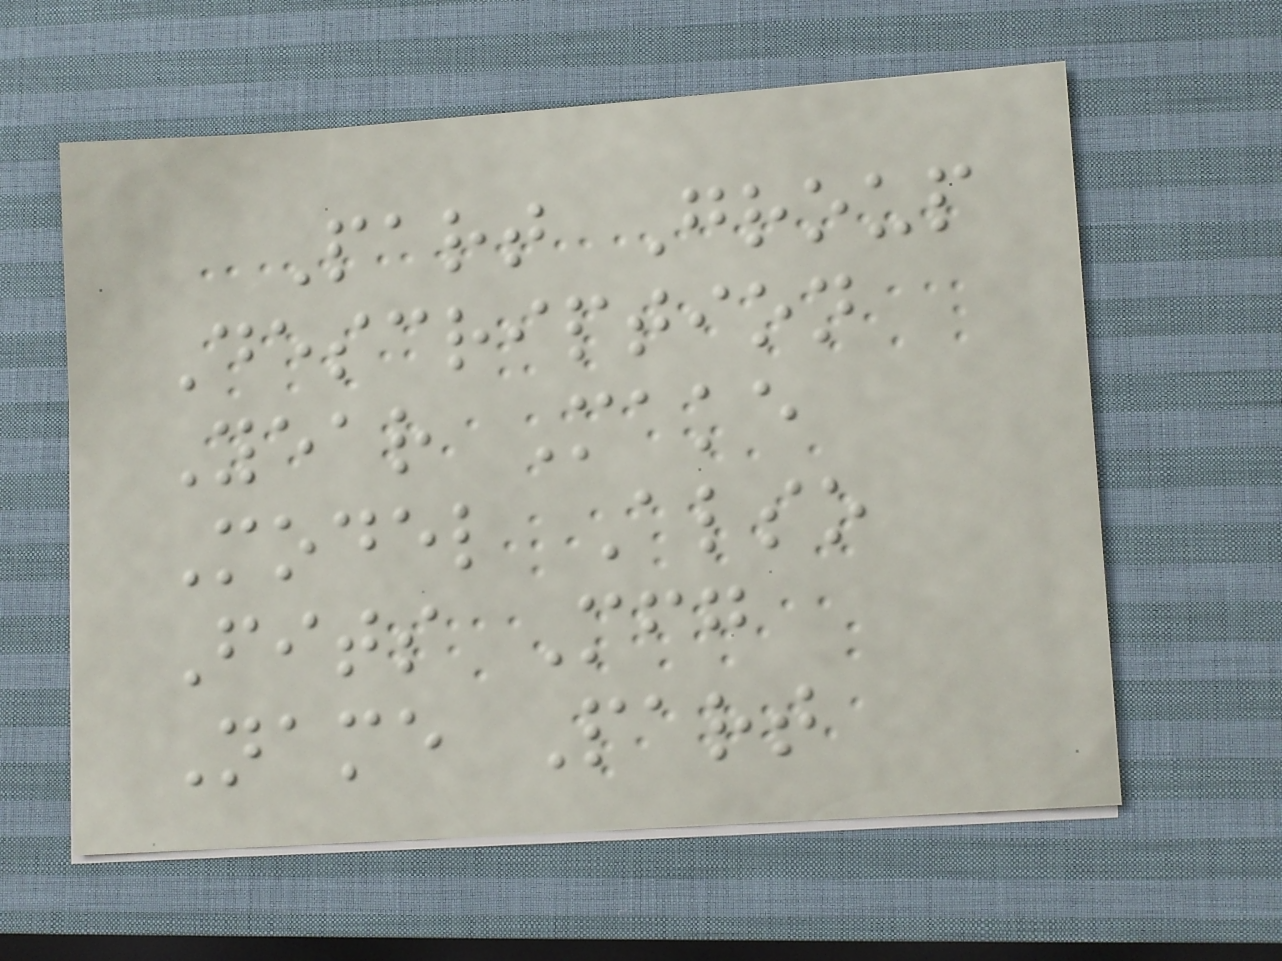Part Group
Description
Year Make
Model Also
Fits Mfg
Name Part
